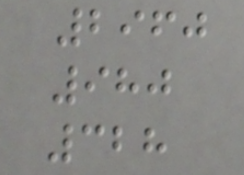2960
980
328
